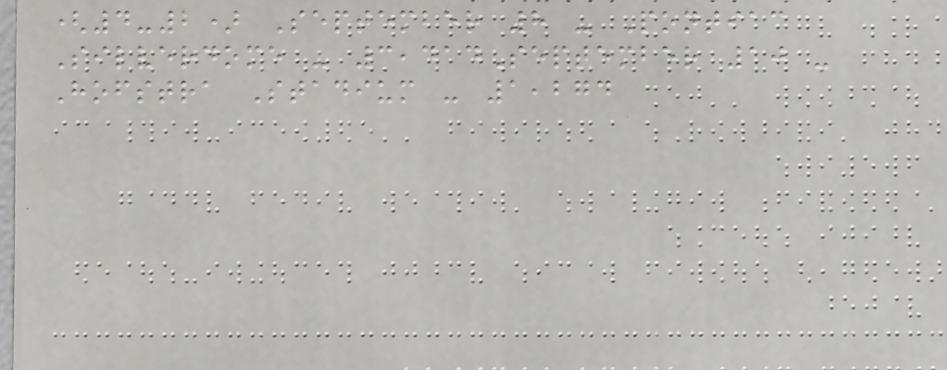(4-2) September 8 - Pontiac
Silverdome - 3,414September 10 -
Hofstra Stadium - 1,274
